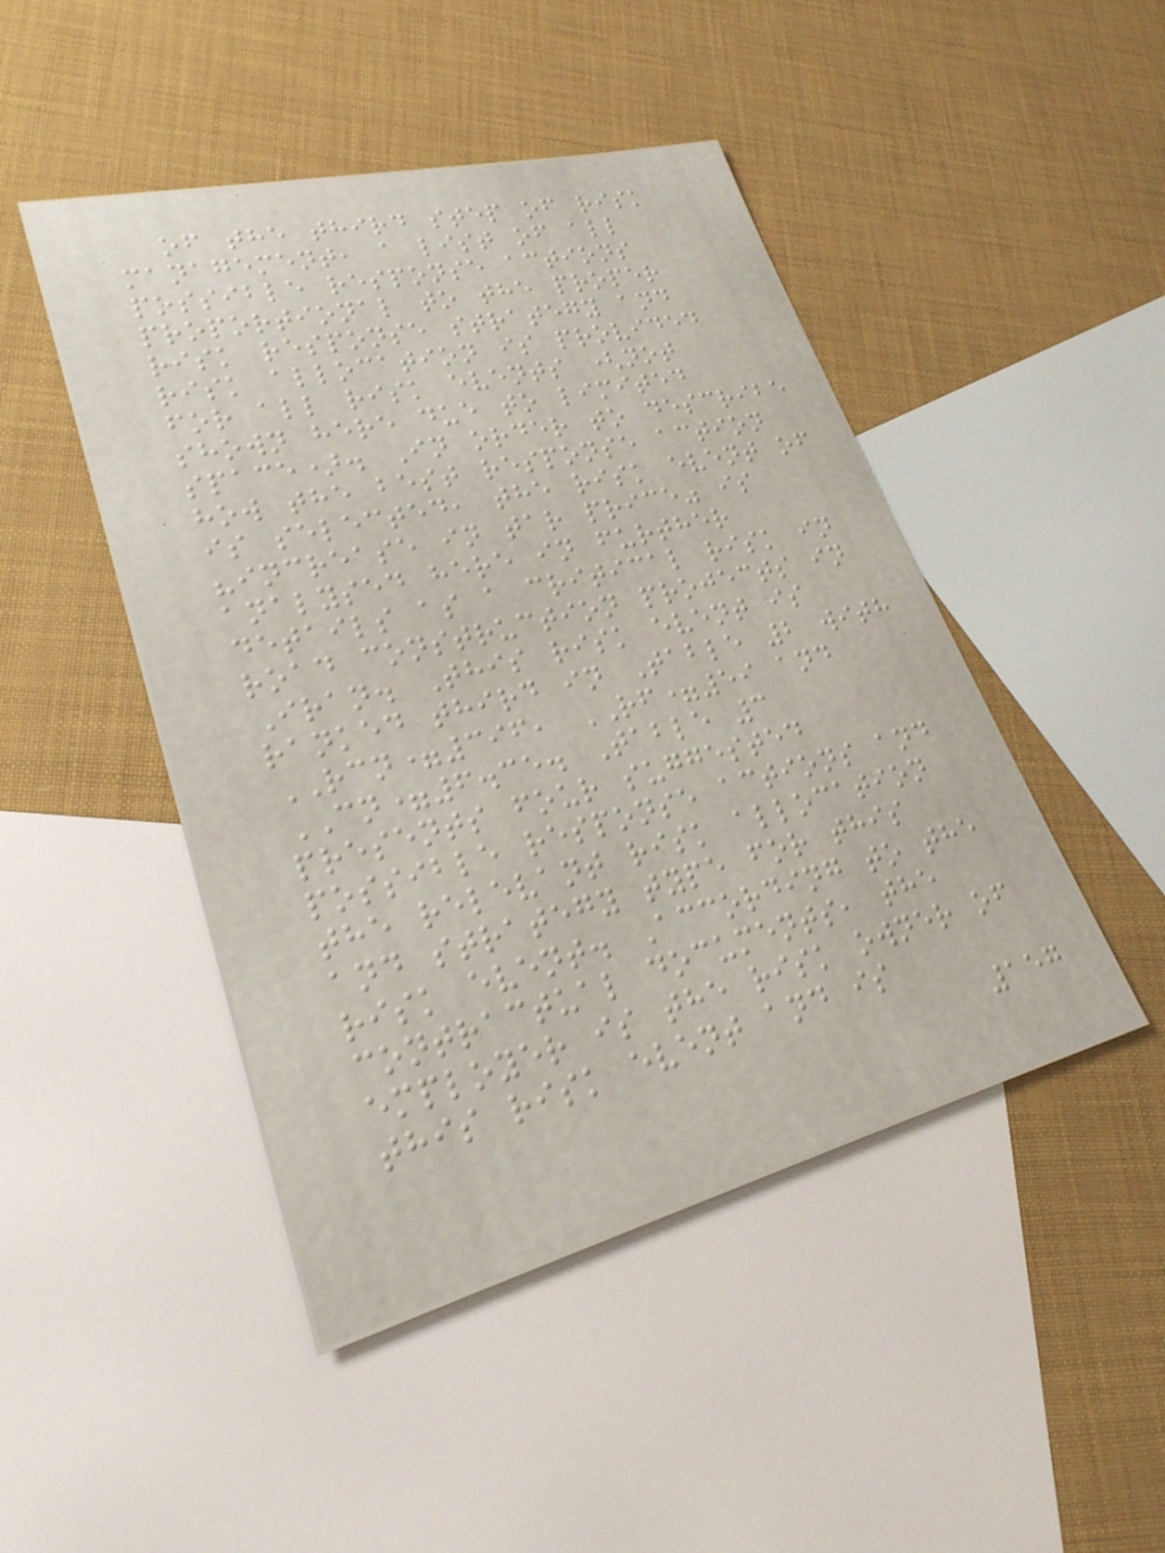of the third step of risk
management, a list of all
possible response actions
proportional to the proper
risk response strategy and
risk allocation is provided
for all risk events (not
shown here due to limited
space). In order to describe
how the best response action
is selected, the risk event of
"increase in tar price" is
analysed here in further
details as a critical risk in
road construction projects in
Iran. This risk event is
ranked third in Table 2 with
RCN=396, RF=59 and
CN=6.35. Table 3
presents four suggested
possible response actions and
the relevant risk allocation
and strategy type for this
risk event. According to the
contractual documents, the
employer is the risk owner of
this risk event and is
157
